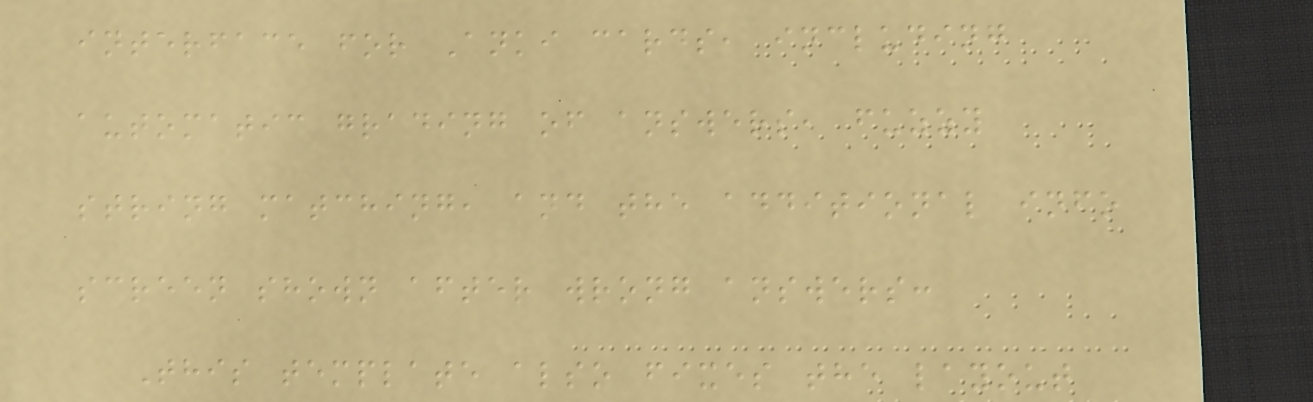interface for Anki cards, including
automatic grading of answers, fuzzy
string matching, and the additional info
screen shown after wrong answers:
This template also fixes the layout
